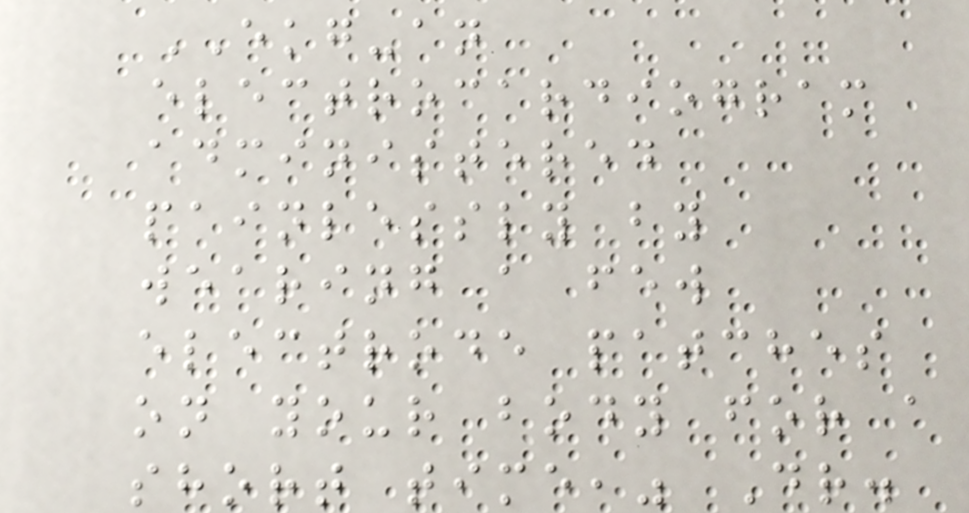EKG-an
electrocardiogram
administered
painlessly by
wearing a few
electrode patches
on your body for a
short time," Dr.
